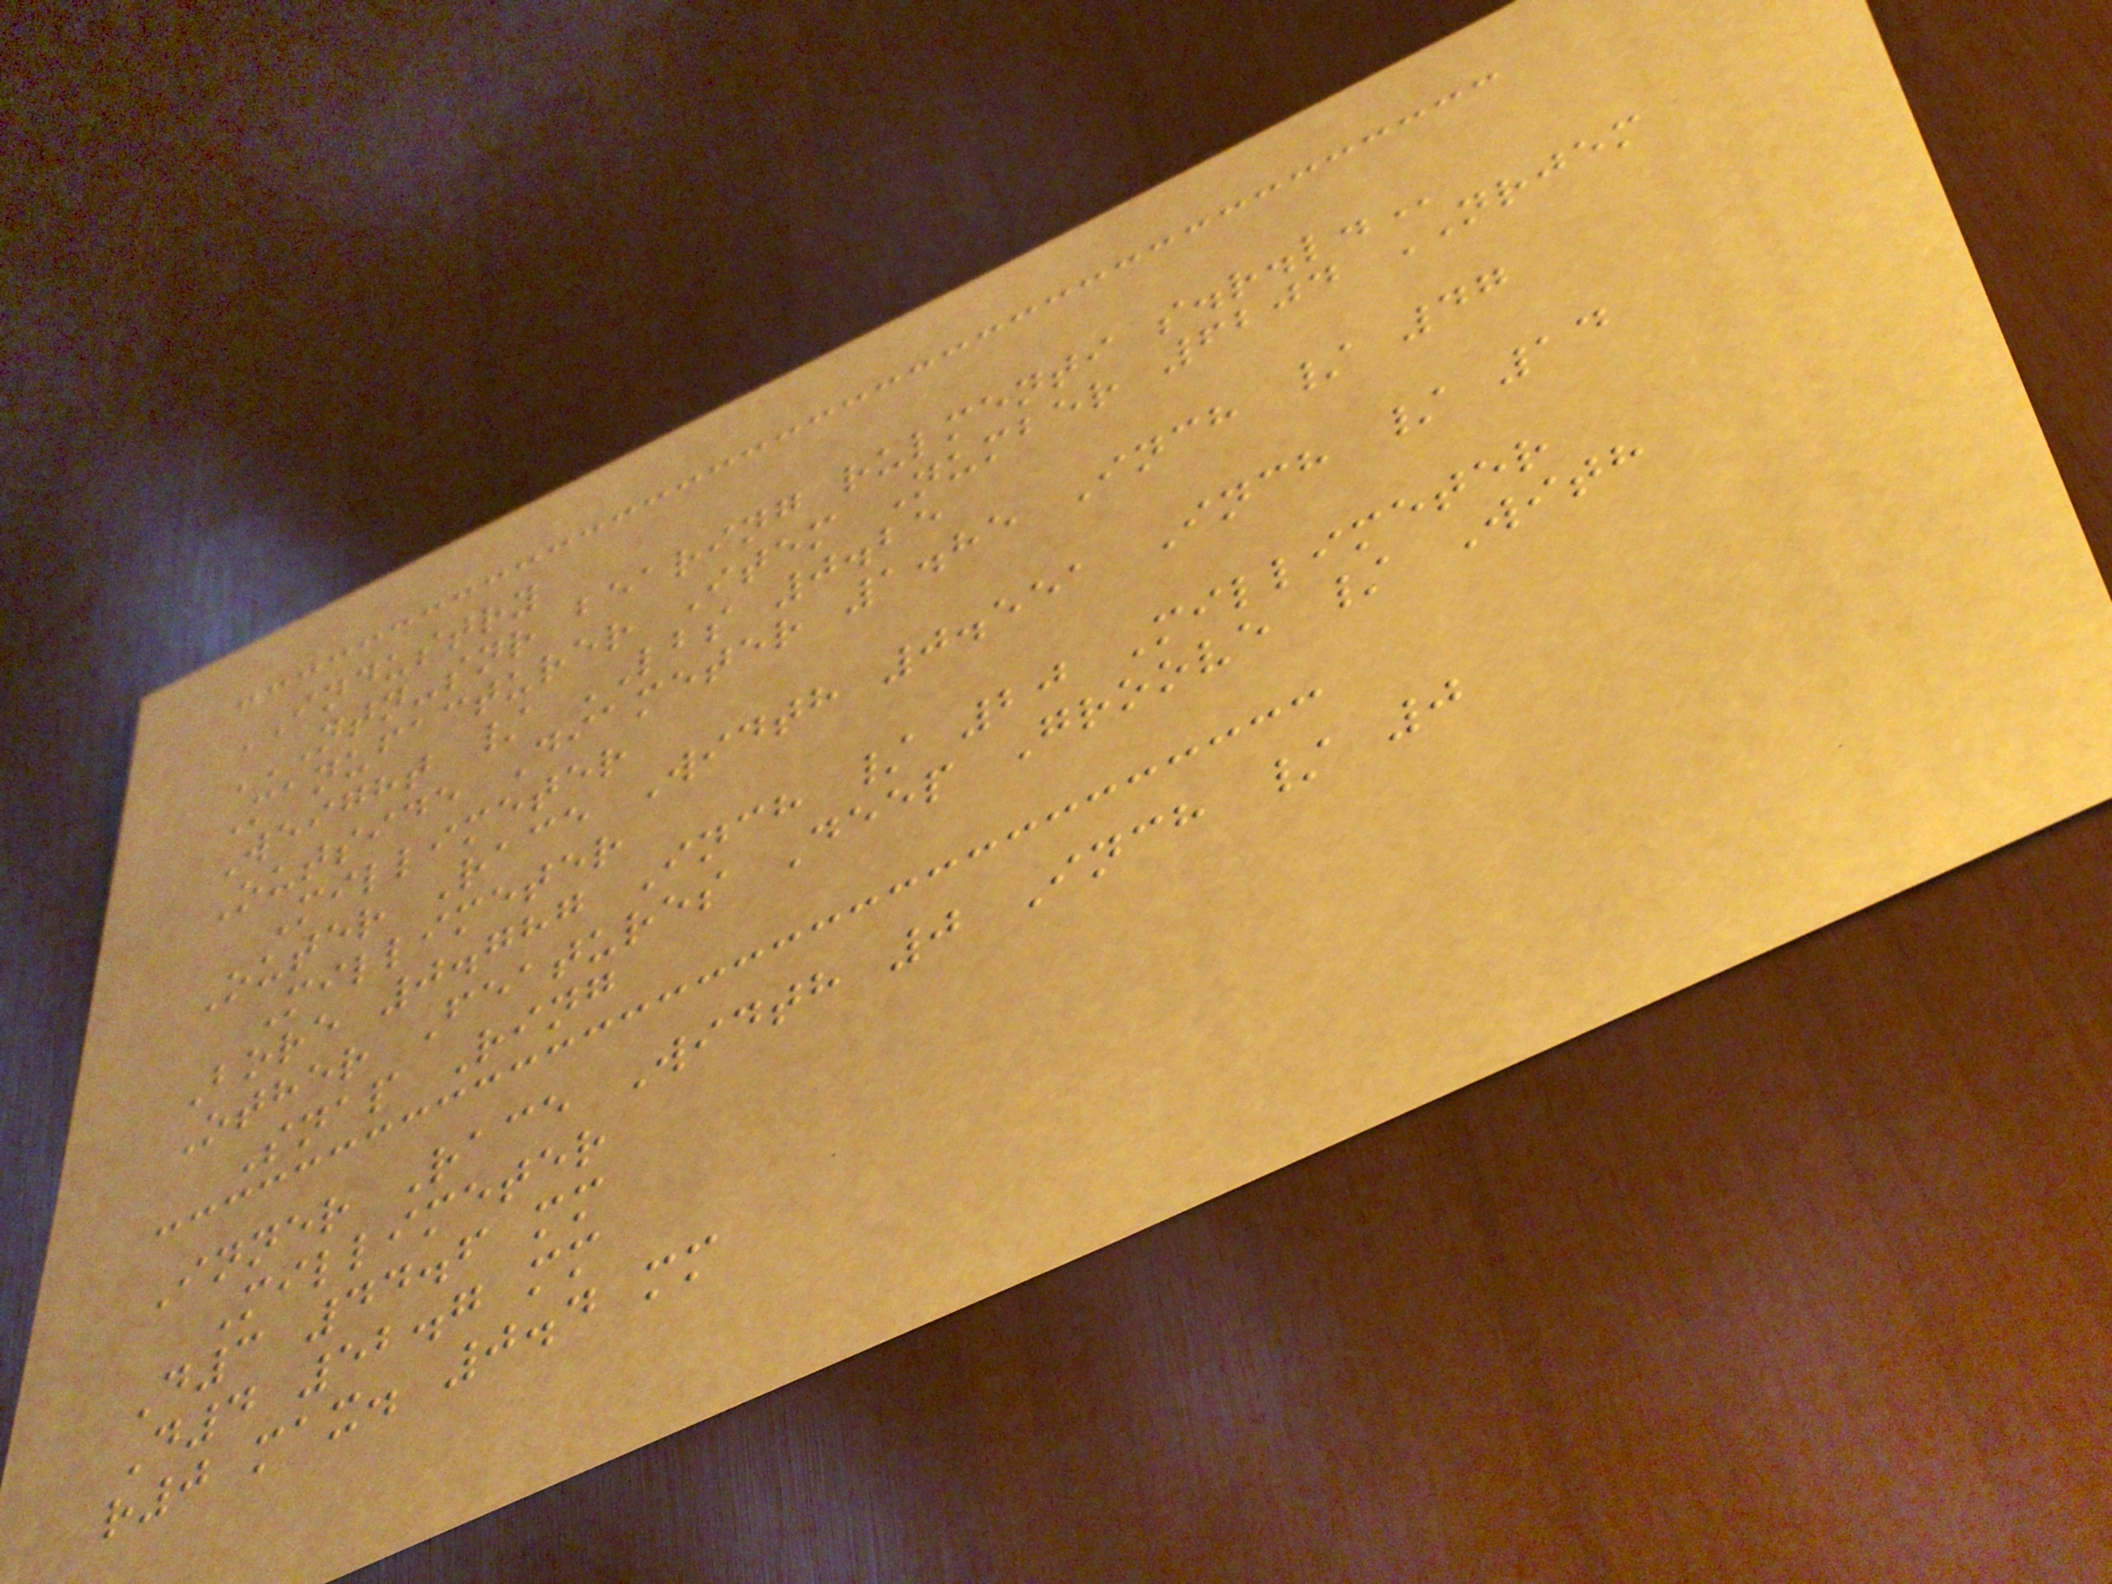INDUSTRY
NTN-SNR BEARING RULMENTI S.R.L.
Manufacturer Item Number 6204 NRJEM
Weight / LBS 0.25
Outside Diameter 1.85 Inch / 47
Millimeter
Outer Race Width 0.551 Inch / 14
Millimeter
Bore 0.787 Inch / 20 Millimeter
Other Features Deep Groove / With
Snap Ring
Inner Race Width 0 Inch / 0
Millimeter
D3 44.6 mm
D4 52.7 mm
r0 max. 0.4 mm
